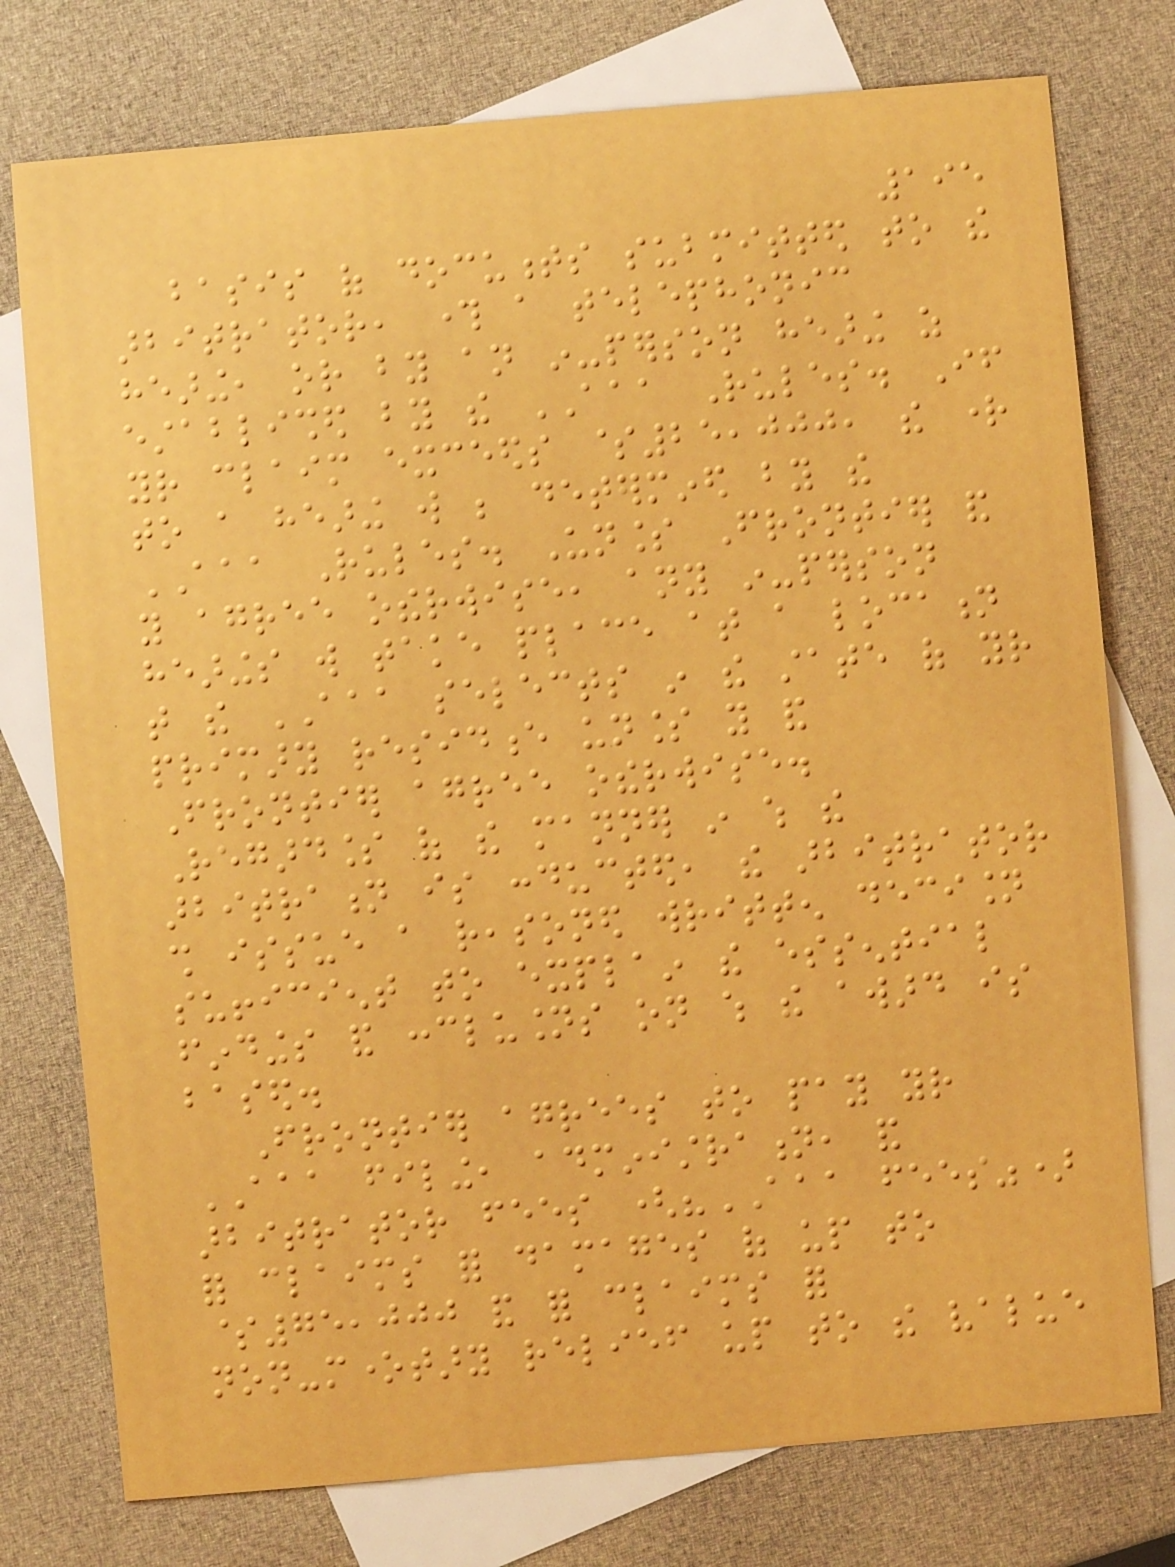195
basis of documents submitted to the
arbitrator, through a telephonic
hearing, or by an in-person hearing as
established by the AAA Rules. If
your claim exceeds $25,000, the right
to a hearing will be determined by the
AAA Rules. Unless Frontier and
you agree otherwise, any in-person
hearings will take place at a location
that the AAA selects in the state of your
primary residence unless you and
Frontier agree otherwise.
Regardless of the manner in which the
arbitration is conducted, the arbitrator
shall issue a reasoned written decision
sufficient to explain the essential
findings and conclusions on which the award is
based.
Frontier agrees to pay your
AAA filing, administration, and
arbitrator fees ("AAA fees")
for claims for damages of up to
$75,000 and for claims for
non-monetary relief up to the value
